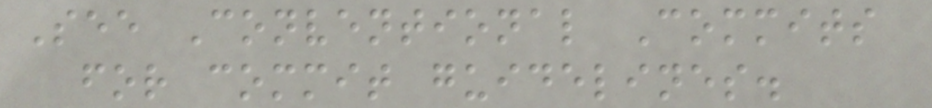See Conventional Commits
for commit guidelines.
